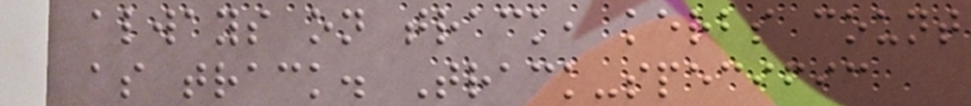always on track, kerbs count
as track. Track-specific
